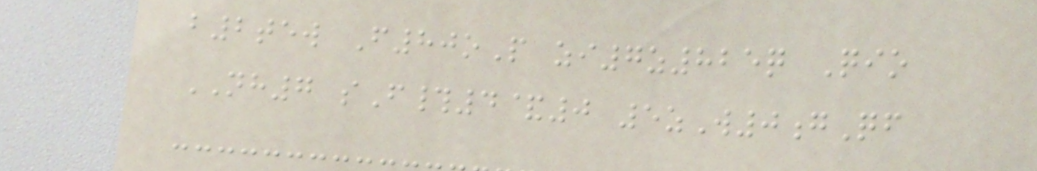b2tew F80oP zi7z825q Qio
NH7 sF#4&0 5zW0gQf
